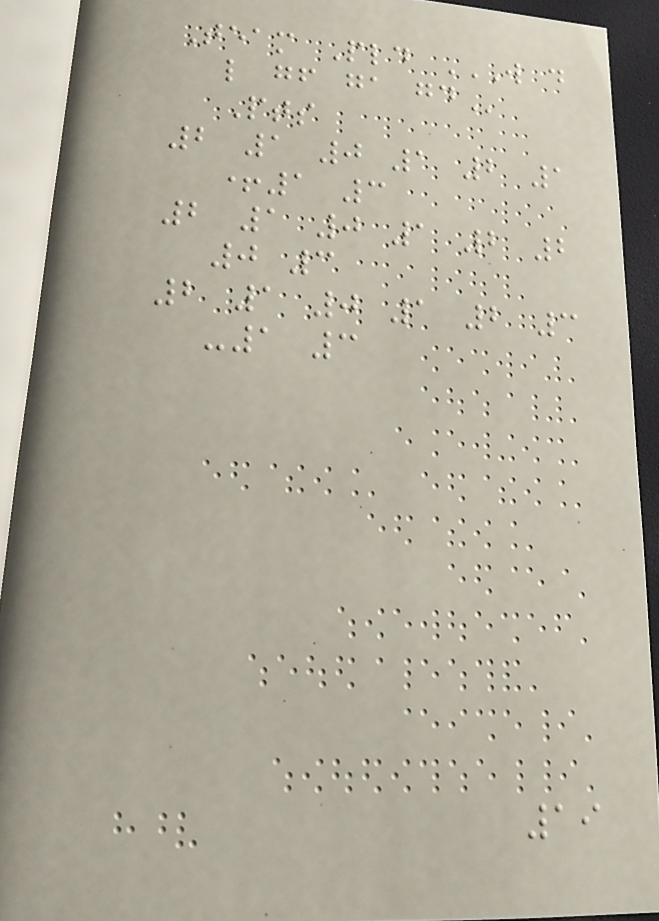Team Pld W D
L GF GA GD
Pts
2 1 0 1 2 1
+1 3
2 1 0 1 2 2
0 3
2 1 0 1 2 3
-1 3
19
